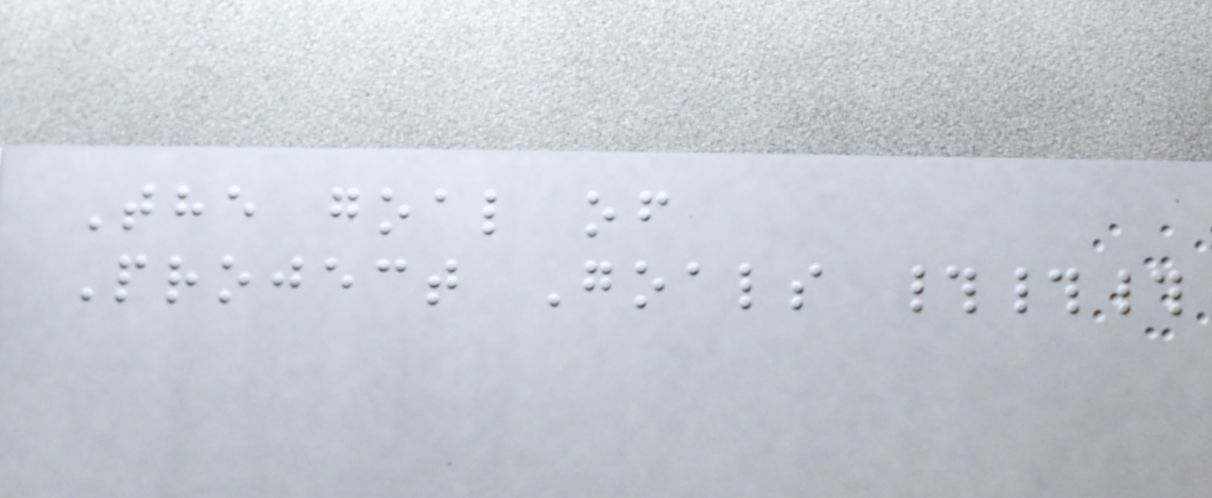The goal of
Project Goals ###
